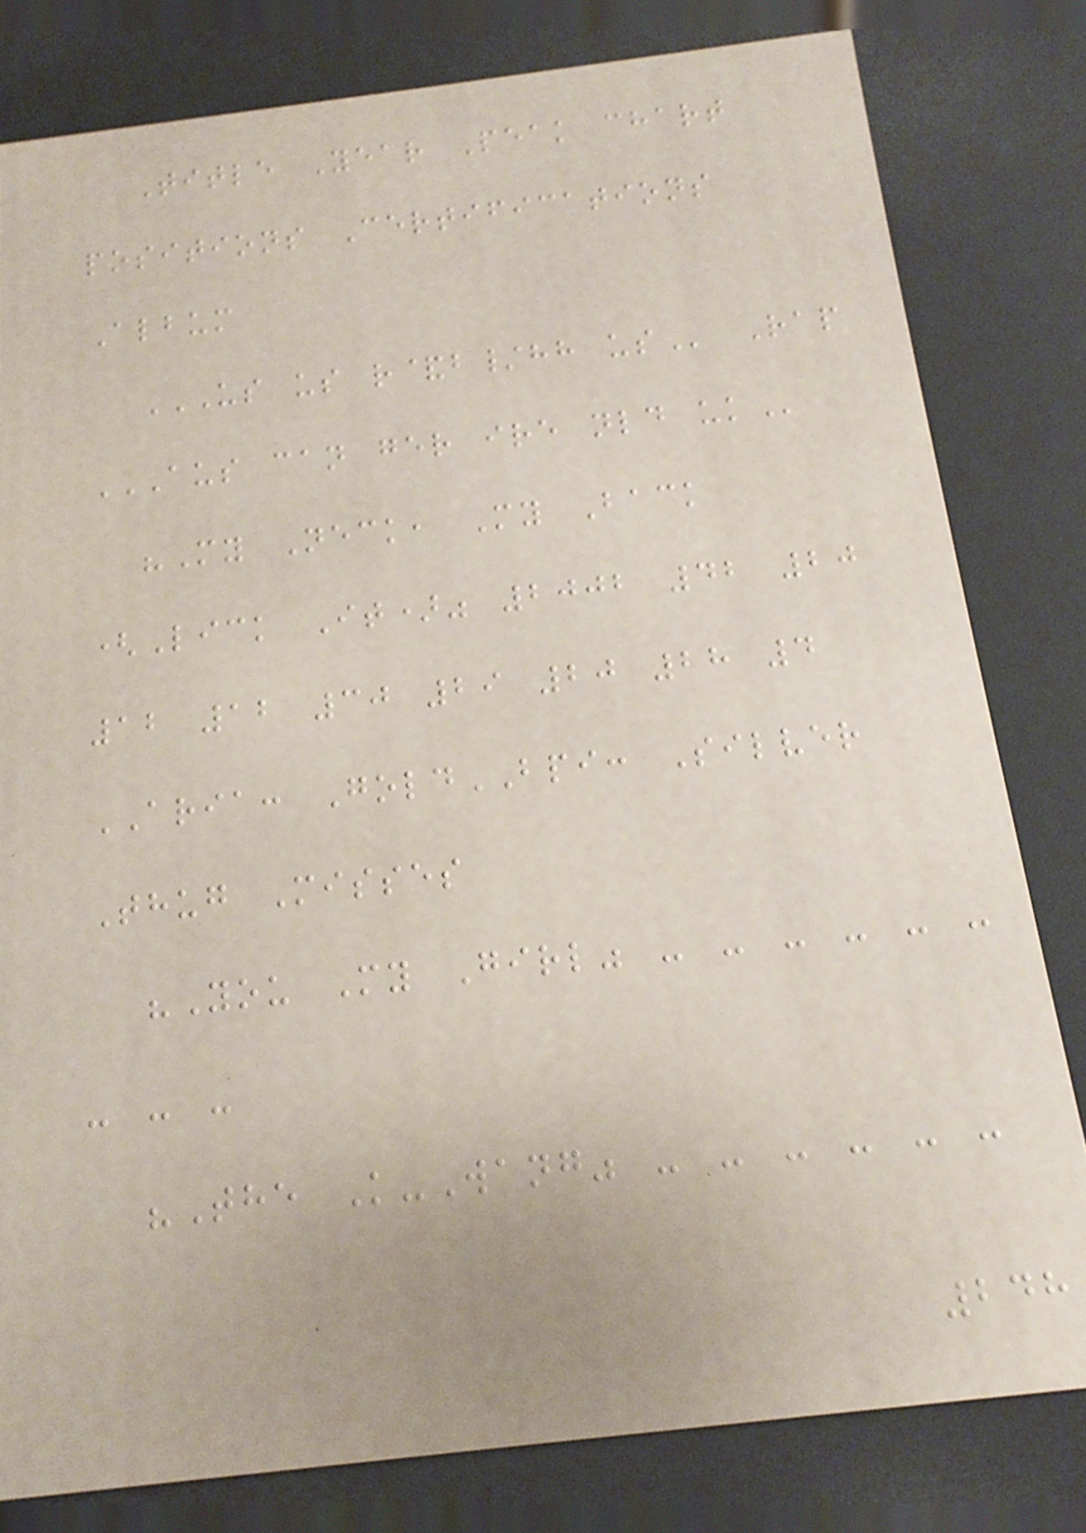Title Year Peak chart
positions Certifications
Album
US US R&B/HH US Rap
AUS CAN GER IRE NLD UK
"My Neck, My Back
(Lick It)" 2002 42 20
12 12 30 29 20 28 4
ARIA: GoldBPI: Silver
Thug Misses
"You My Girl" - - - - - -
- - -
"The K-Wang" - - - - - -
248
